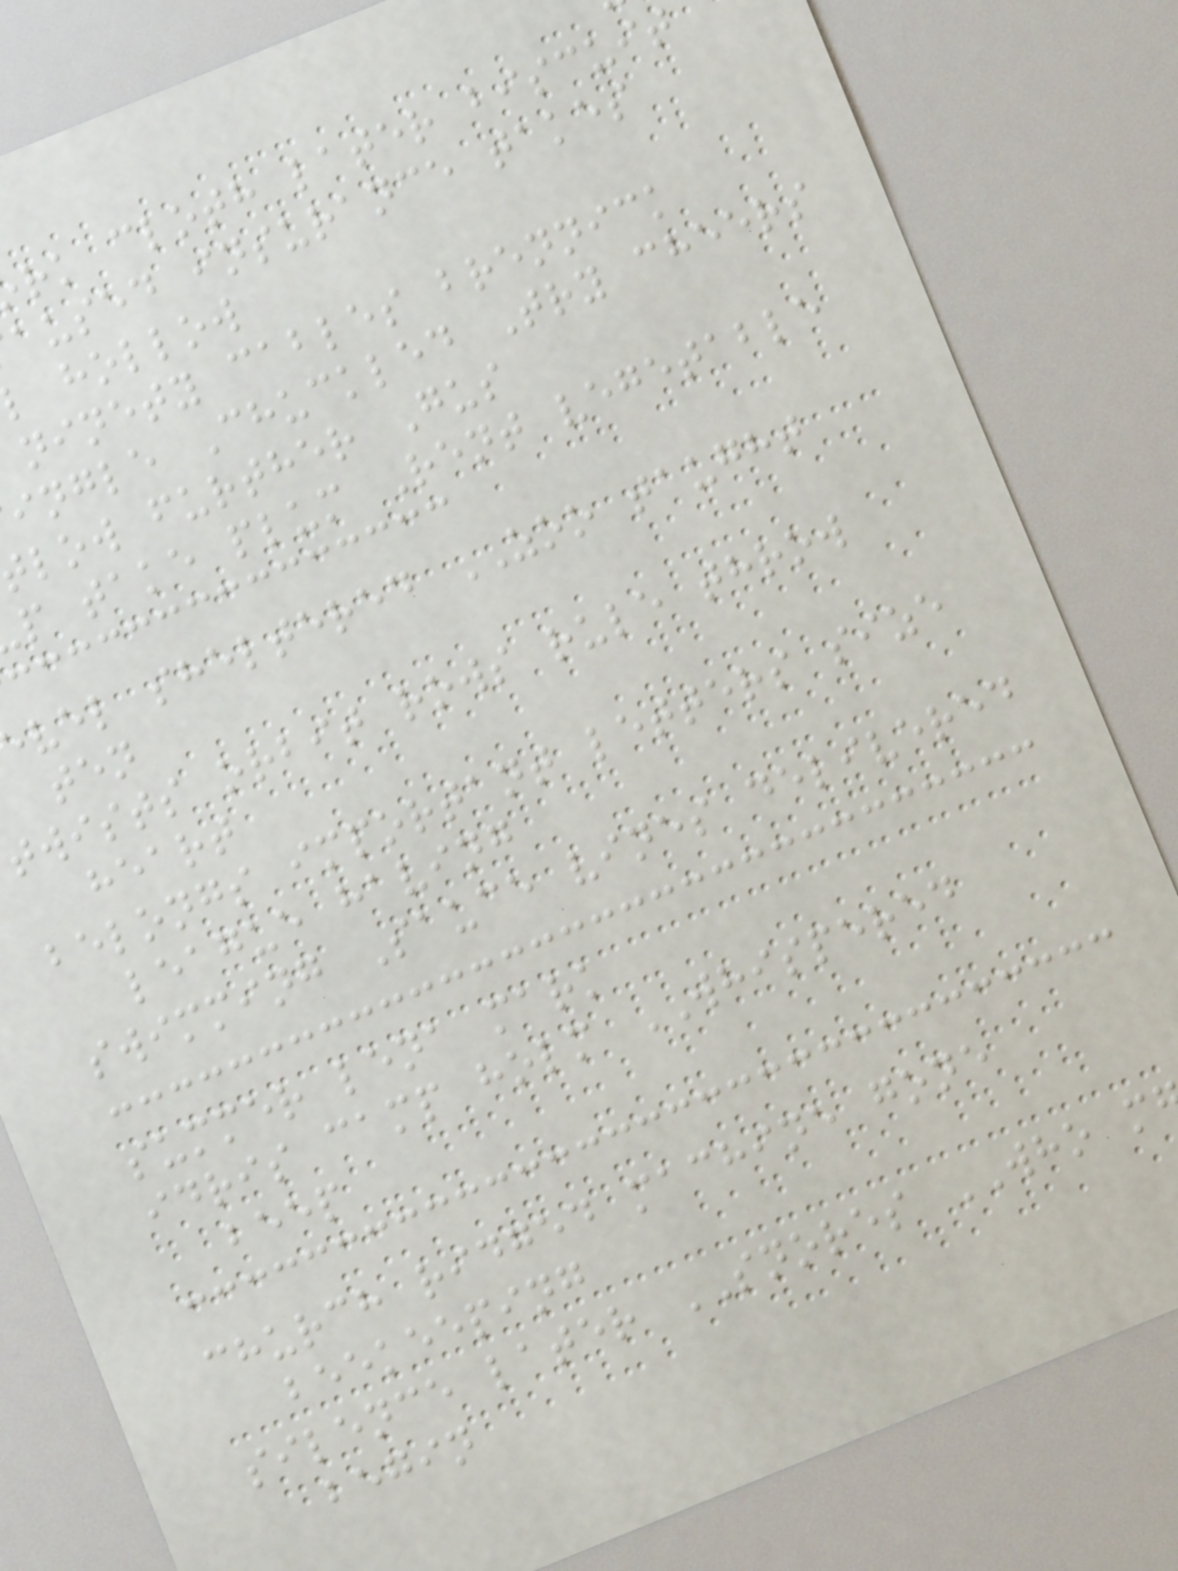rk cloth later biscuit
aused insurance takes
hollow
ninety cables brennick
ingle Chuckled Try cheers
low further Gus
p take plum Rent vegetable
vel sheltered ZOO taught
ten
twists orbit rows rule throw
heart
belongs important letters size
league having
swimming Sauce vines delivered
summer lena mark
idris camp holm WHISPERED
beep
church ridged machine gone
beekeeping
silence later SNORES WHO m
begin
